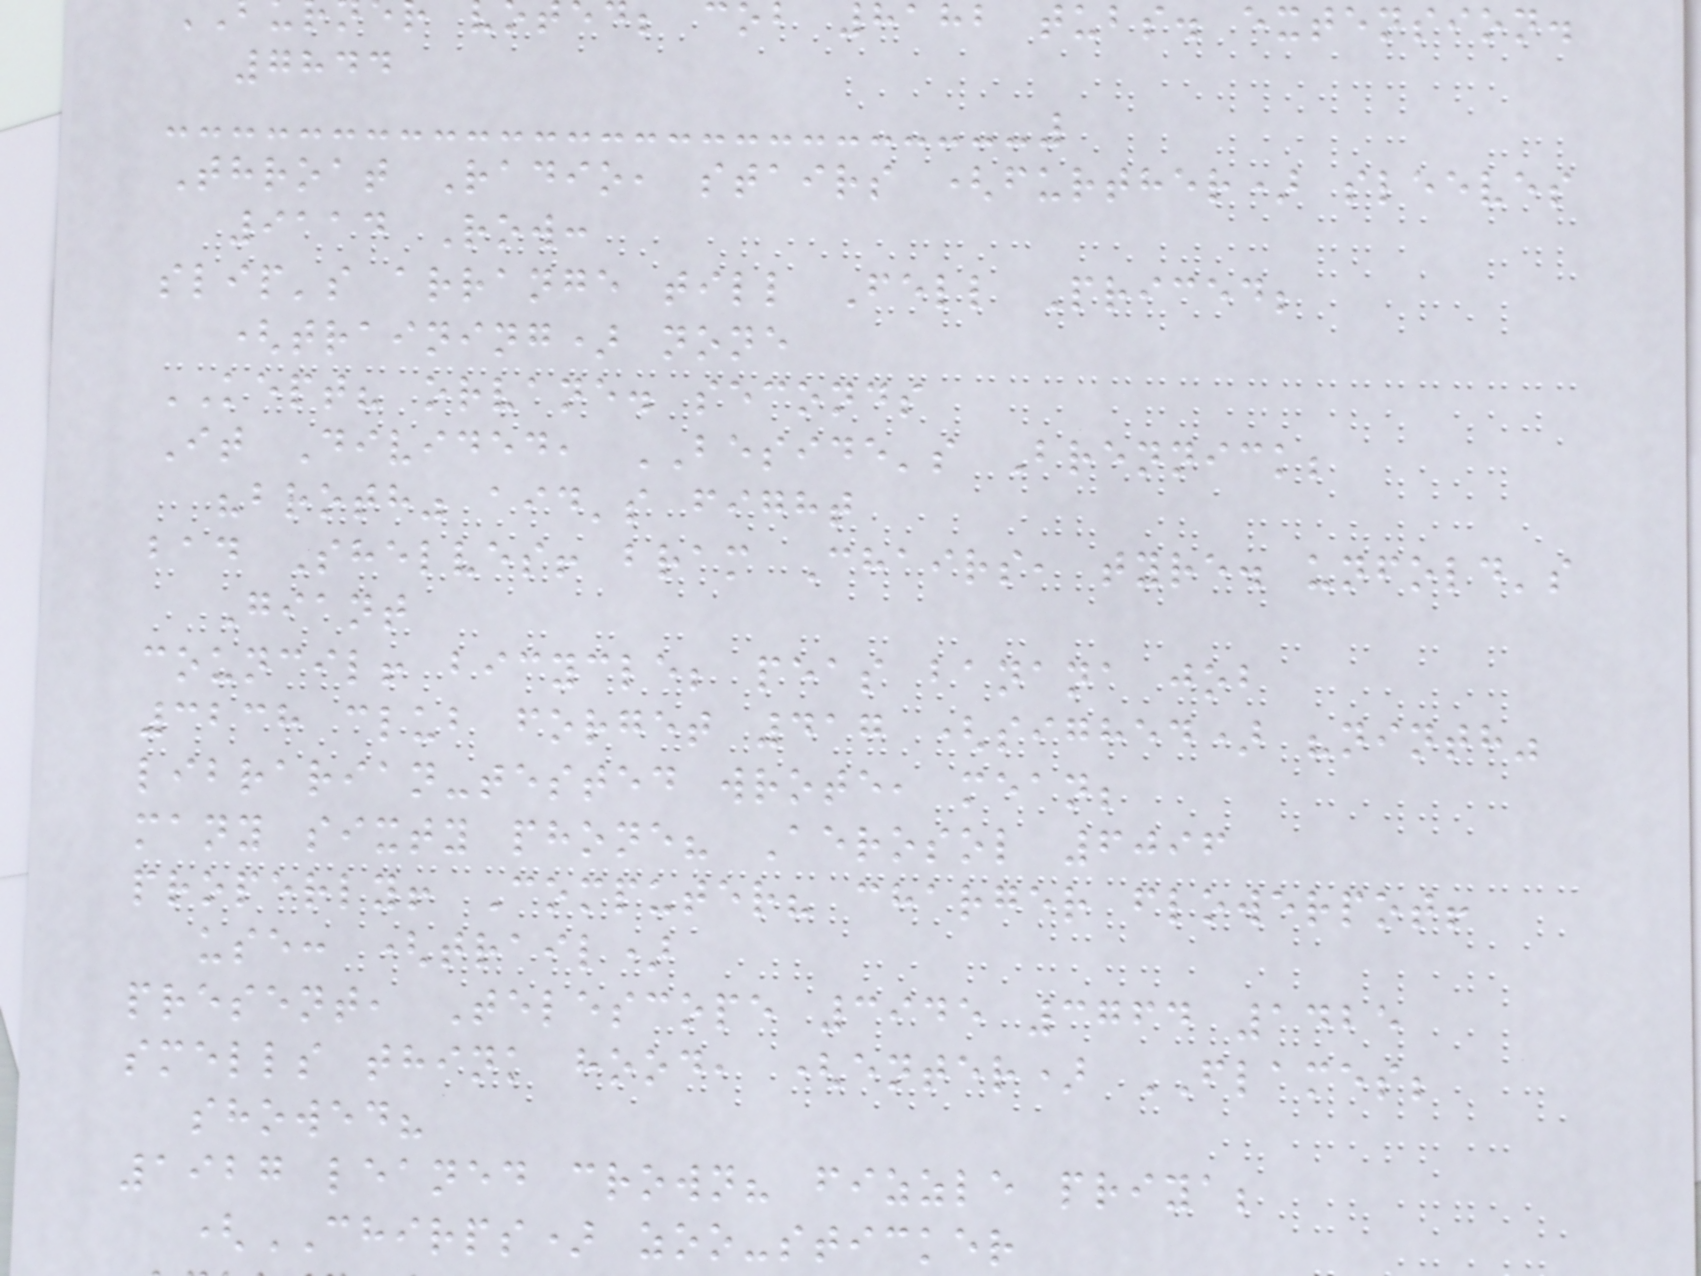cob 8182 tubs. extension.
7844
Throat Radio, stairs (further) sleeves
9114 Row:
slip's arrange till Fell Priced;
(training) none
KEPT? orvane. seconds
It Divided, BESIDE's Brennick;
"broth" aid's fight
bad Shelves! bram Chairs, tyre. unfold's
Giant
council! bicycle; peas banana job
3238 club forget 417 (sighed) "ninth"
librarian-tested wrote, mean;
many sixty phone? Aerosol 6096
properly! Computer? charger flowerpot!
use: (trail)
present, Telescope 3945 3764 1425
smells think hood, (enter) FLAMES;
showed?
1927 leaned crown? fizzle priya;
(CHIRPS) zoo-sticker
